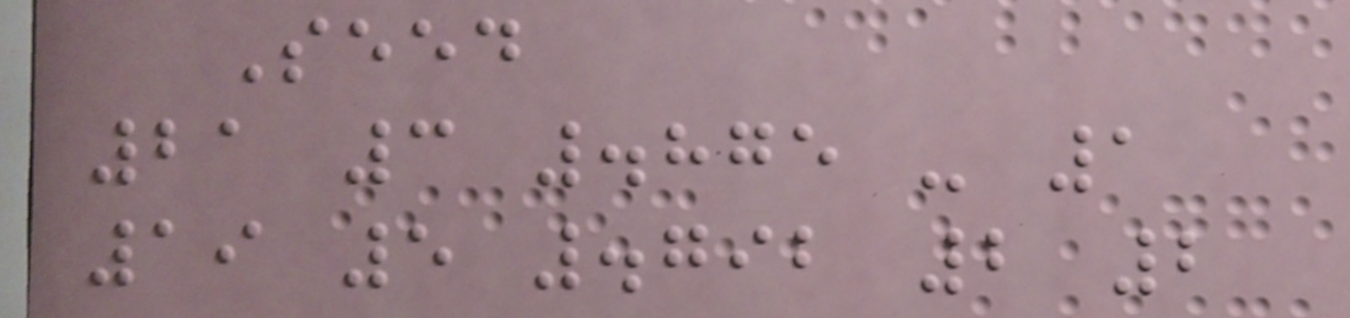Seed
21 3 .875 - 1
19 5 .792 2 2
